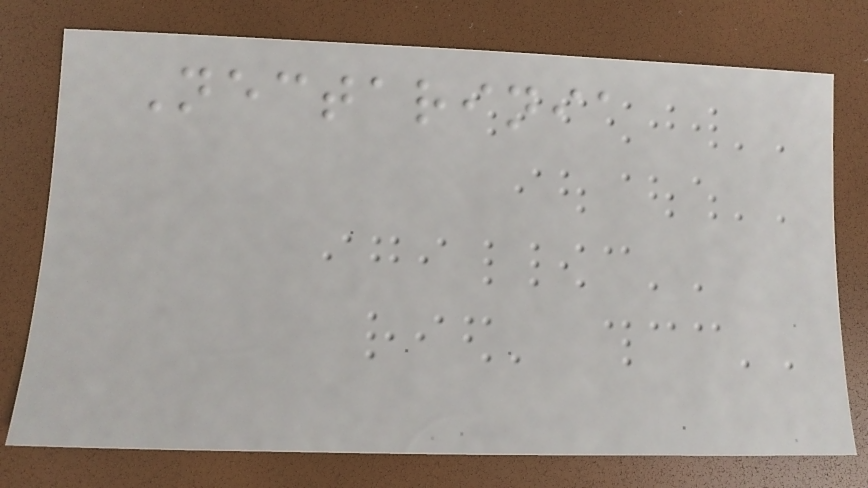Nectarinia
